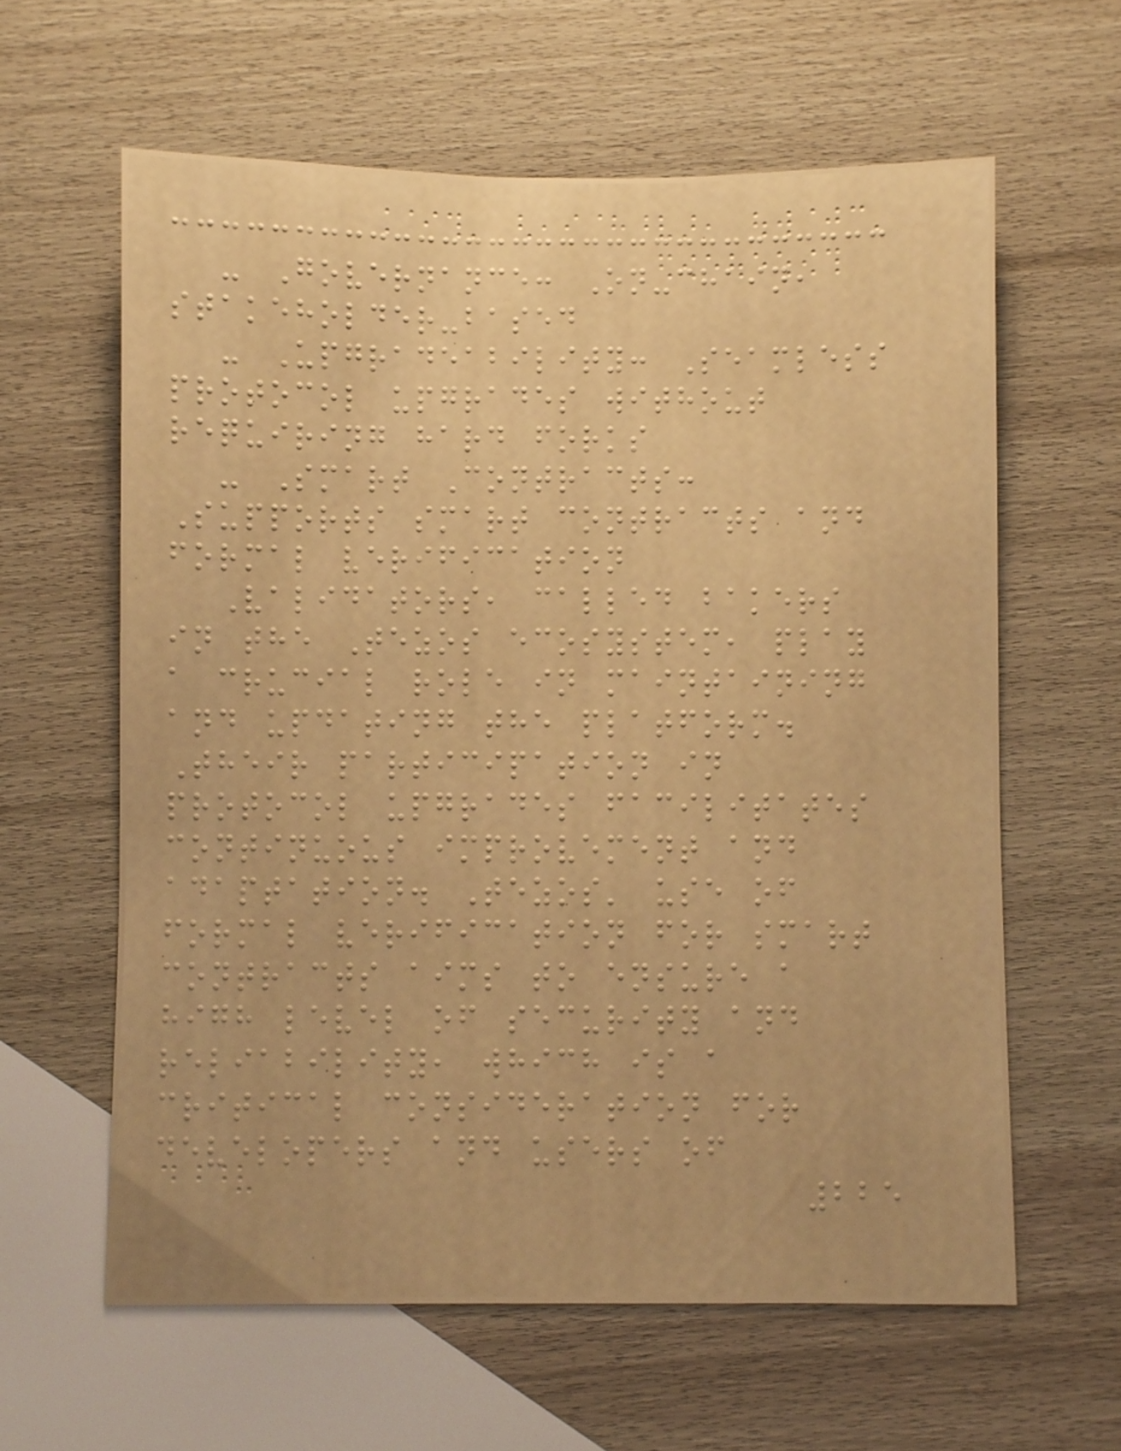- Governance: On-chain,
stakeholder-based
- Upgradeability: Seamless
protocol upgrades without
requiring hard forks
- Smart Contracts:
Supports smart contracts and
formal verification
Validators, called bakers
in the Tezos ecosystem, play
a crucial role in maintaining
and updating the platform.
Their participation in
protocol upgrades facilitates
continuous improvement and
adaptation. Tezos' use of
formal verification for smart
contracts aims to ensure a
high level of security and
reliability, which is a
critical consideration for
developers and users of
225
